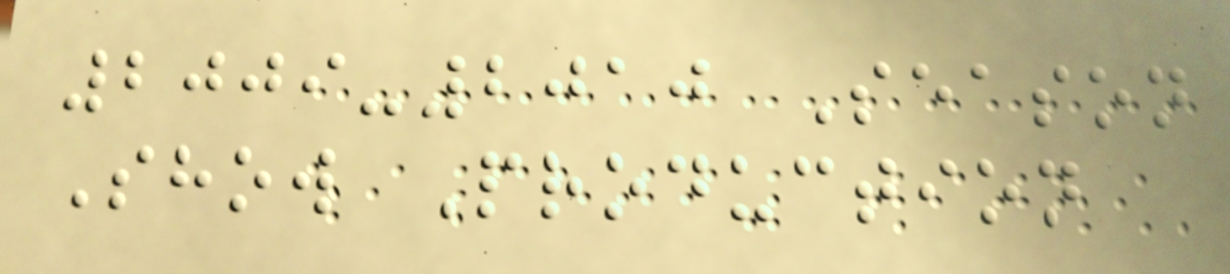2009-2010 Season
Show Production
